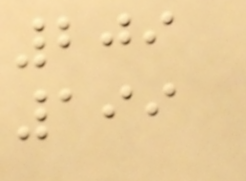209
199
